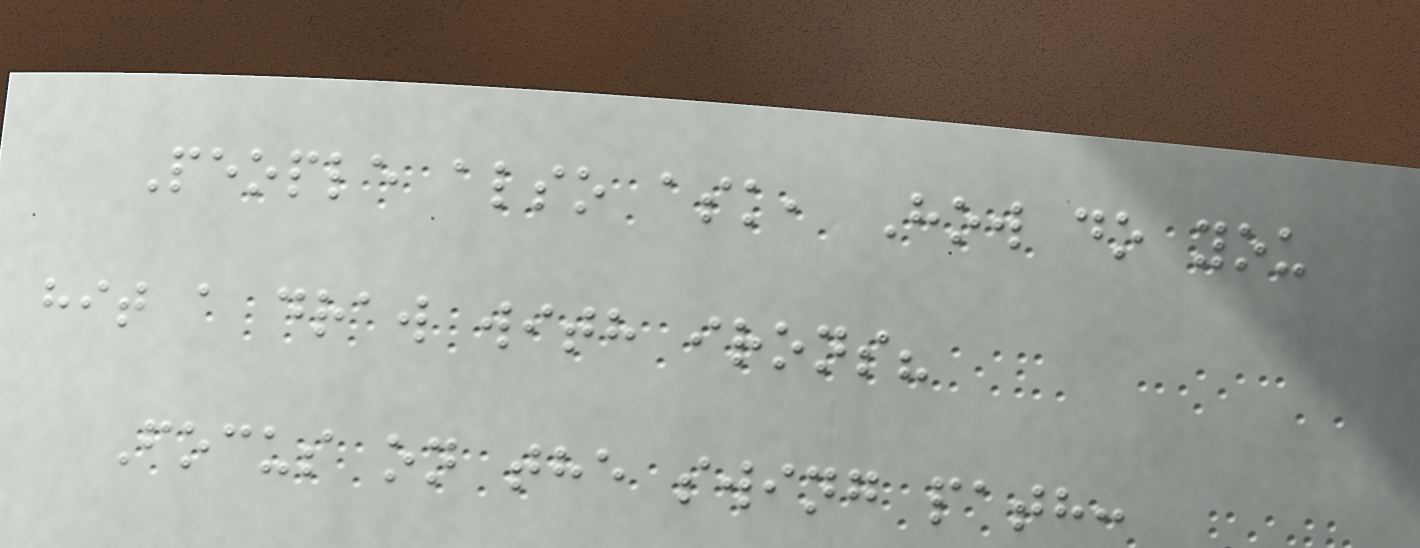People also ask, How do you
hit a draw with irons?
Focus on the swing path:
